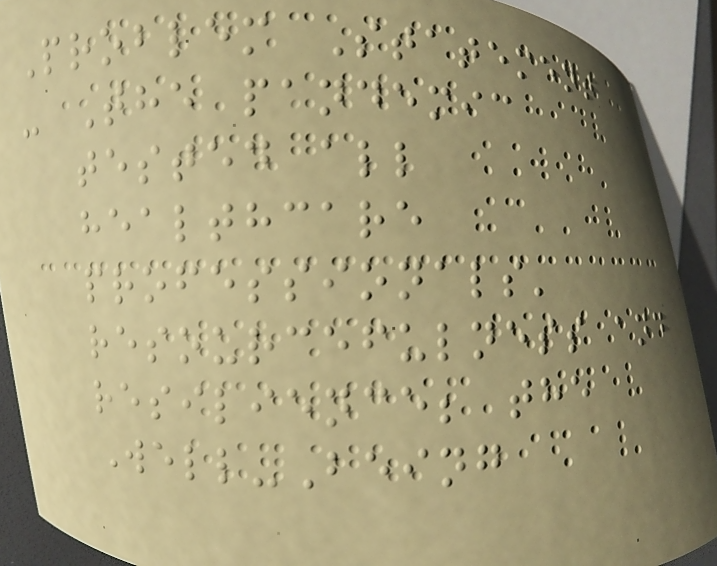Problem Statement
- The pandemic
tested all
healthcare
professionals'
resourcefulness and
resilience; the
Well-Being
